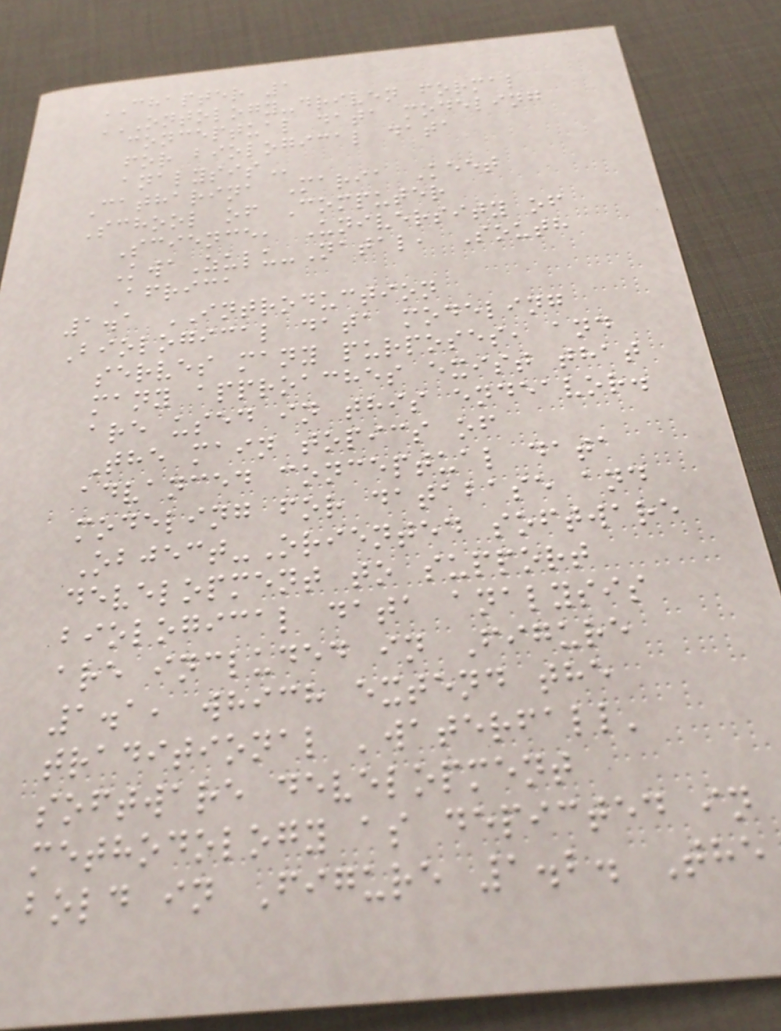CHAPTER 1
ONTOLOGY-DRIVEN FORMAL
CONCEPTUAL DATA MODELING
FOR BIOLOGICAL DATA
ANALYSIS
Catharina Maria Keet
School of Computer
Science, University of
KwaZulu-Natal, South
Africa
1.1 INTRODUCTION
Biological data modeling
serves many purposes, and
many approaches exist that
are used in this endeavor.
The main topics of
advanced conceptual data
modeling for database and
Object-Oriented software
development to support
biological data analysis
are included in Figure
1.1, which extend the
traditional 'waterfall'
software development
methodology as depicted in
bold in Figure 1.2. The
